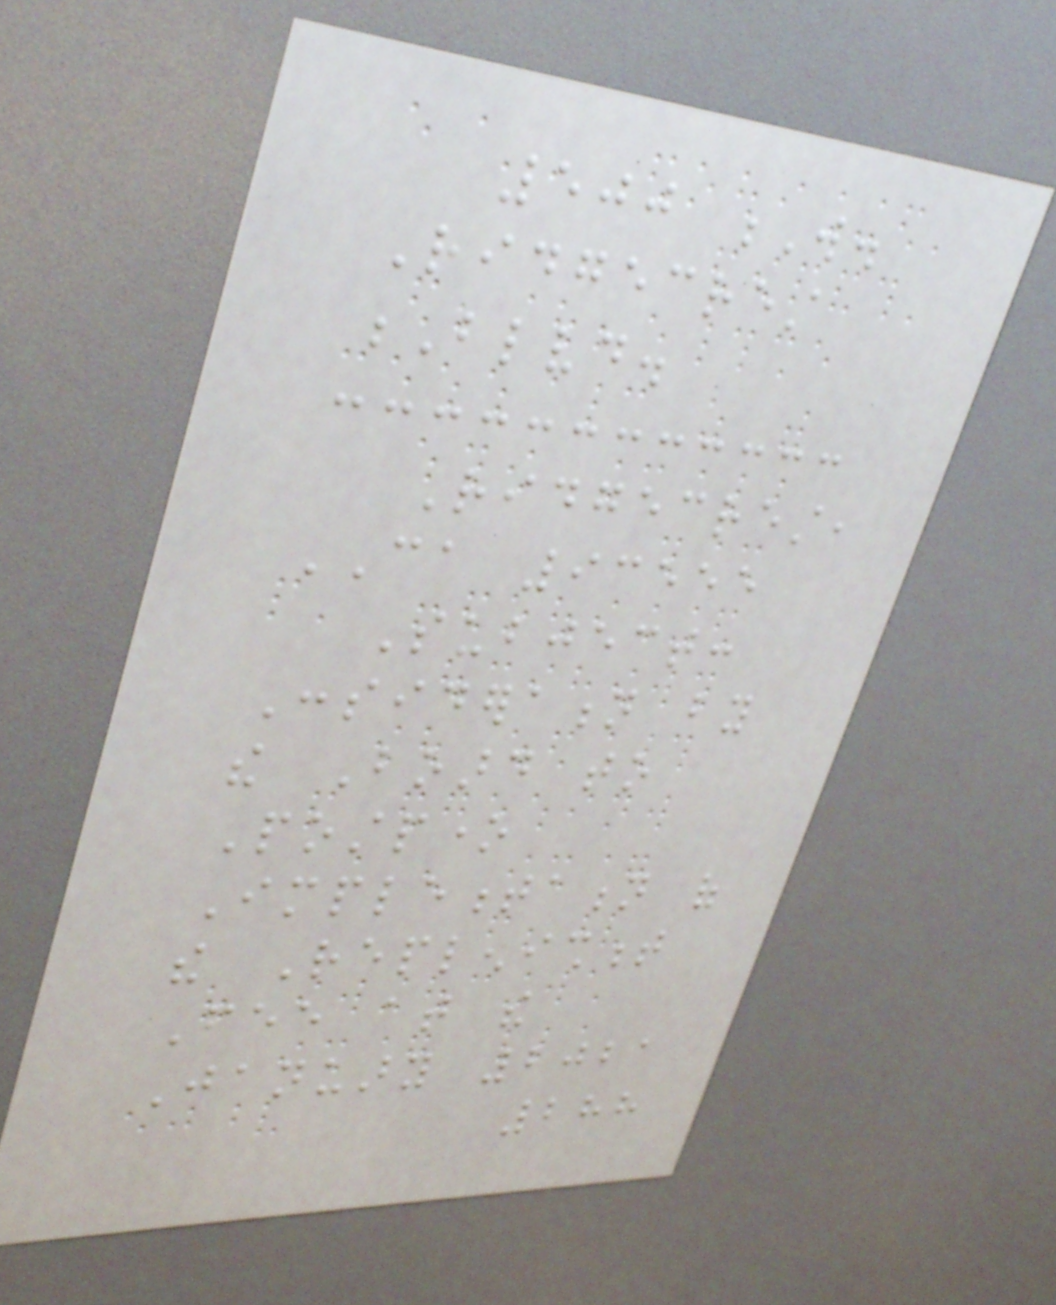500 W.
Ridgecrest
Blvd.
Ridgecrest,
CA 93555
Subject:
Consideration by
the Board to
Postpone
Implementation of
the Replenishment
Fee at the
January 2021
288
